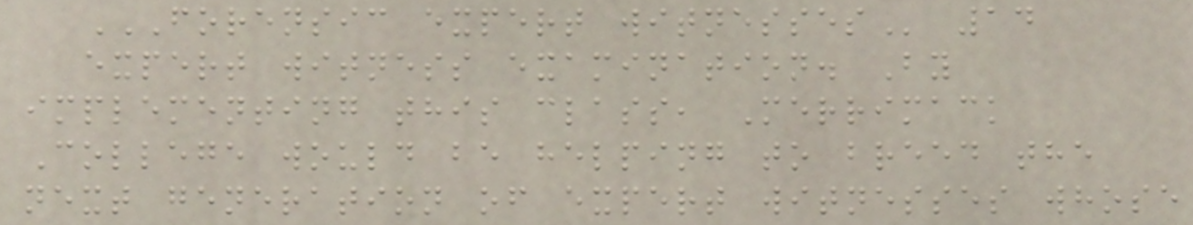FORENSIC EXPERT WITNESSES 14
expert witness examination. By
implementing this class, Merrimack
College would be helping to breed the
next generation of expert witnesses whose
